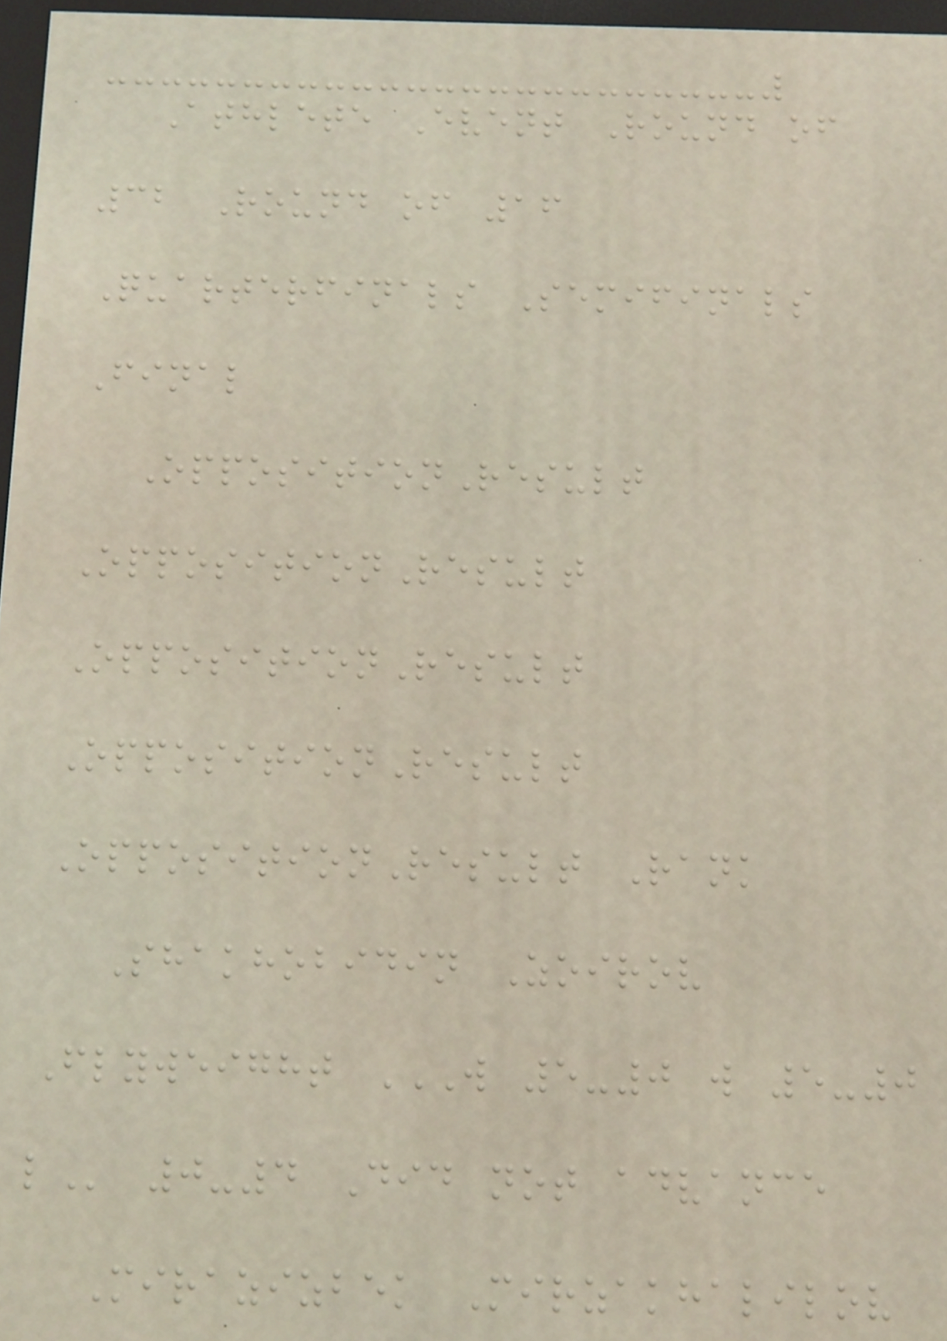Athlete Event Round of
32 Round of 16
Quarterfinals Semifinals
Final
OppositionResult
OppositionResult
OppositionResult
OppositionResult
OppositionResult Rank
Shakhobidin Zoirov
Flyweight W 5-0 W 5-0
L 0-4 Did not advance
Mirazizbek Mirzakhalilov
